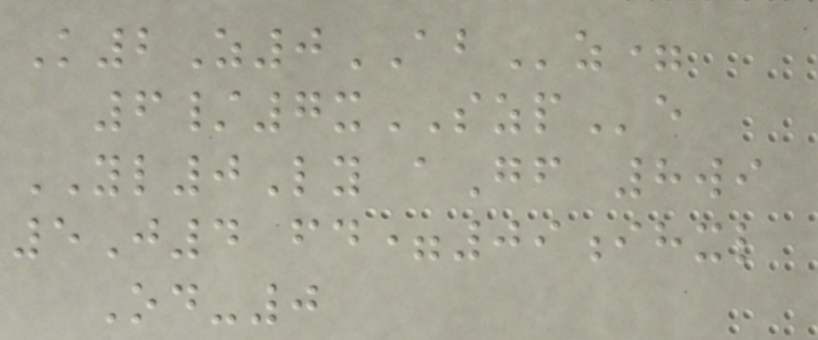K2Z0ABz=
6/7xSZPe
YL0Ly aGf 8wi
5J4 fd=09ihxl
Od-0
